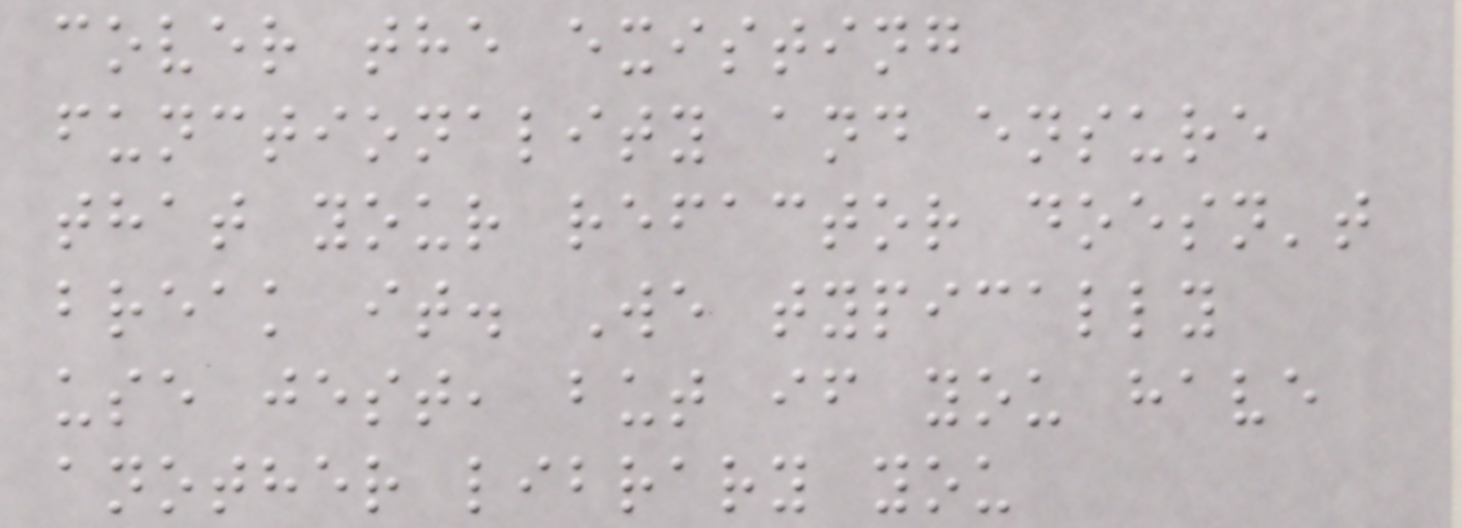cover the existing
functionality and ensure
that your refactor doesn't
break it. We typically
use jest, but if you have
another library you
